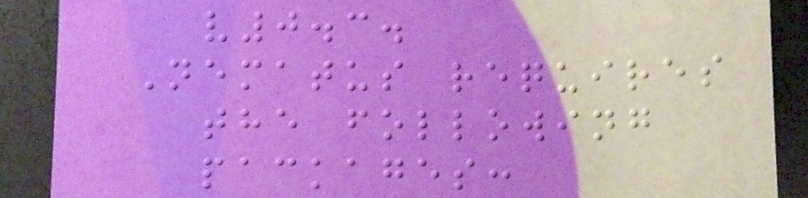v0.3.
Nematus requires
the following
packages:
